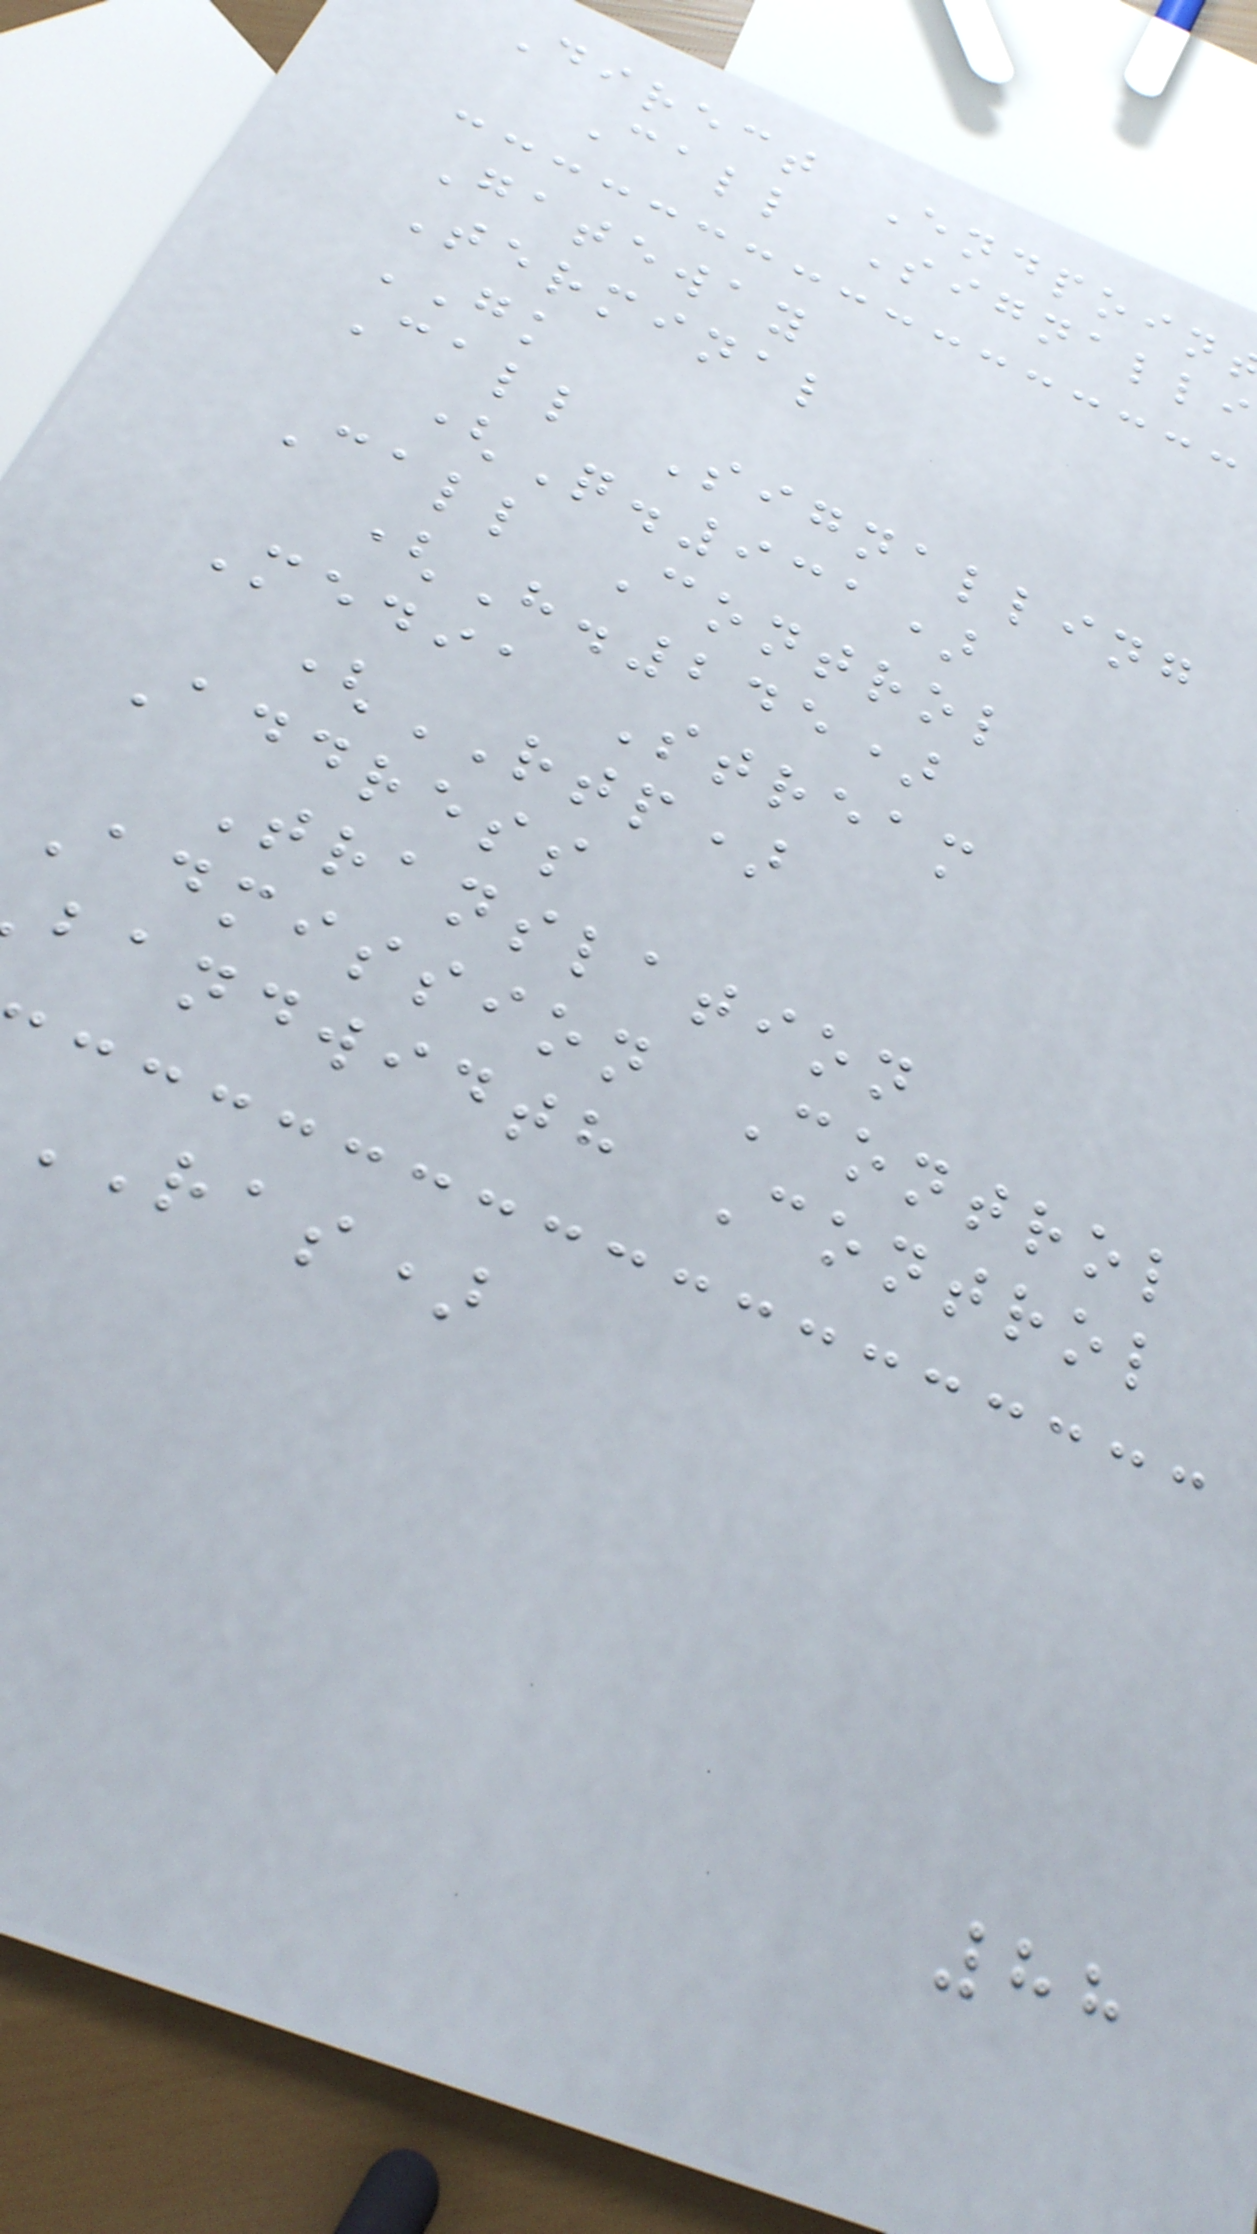Direct Endpoin
Call Signalli
Gateway
Terminal
GK
Call Signalling
(Q.931)
Call Control
(H.245)
Media Stream
(RTP)
Address
Translation
Admission Control
bandwidth Control
RAS)
88
